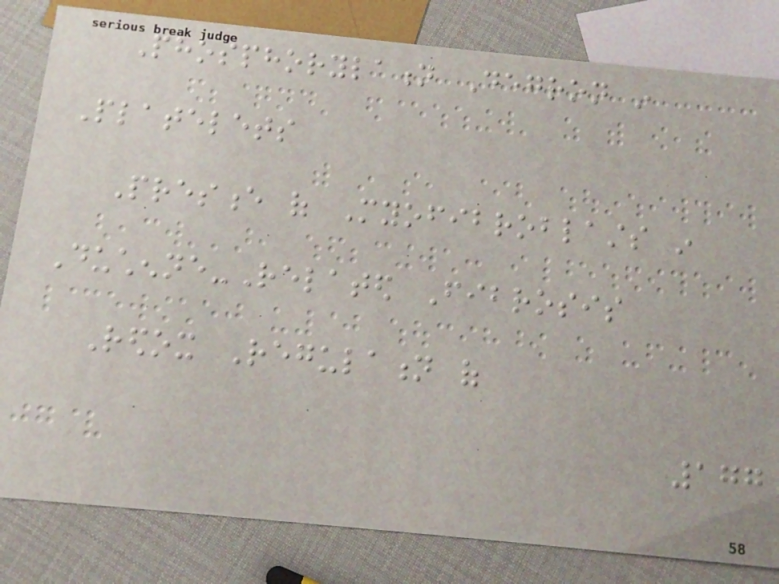Phosphorylation Degron in
Platelets
Presence of Myofibroblasts in
Duchenne-Related Fibrosis
Redox Regulation of
177
